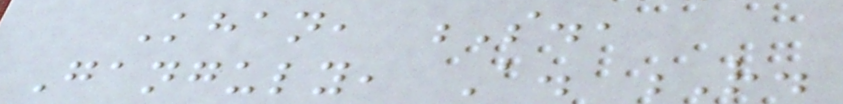Khan, S.,
Ganguly, A. R.
